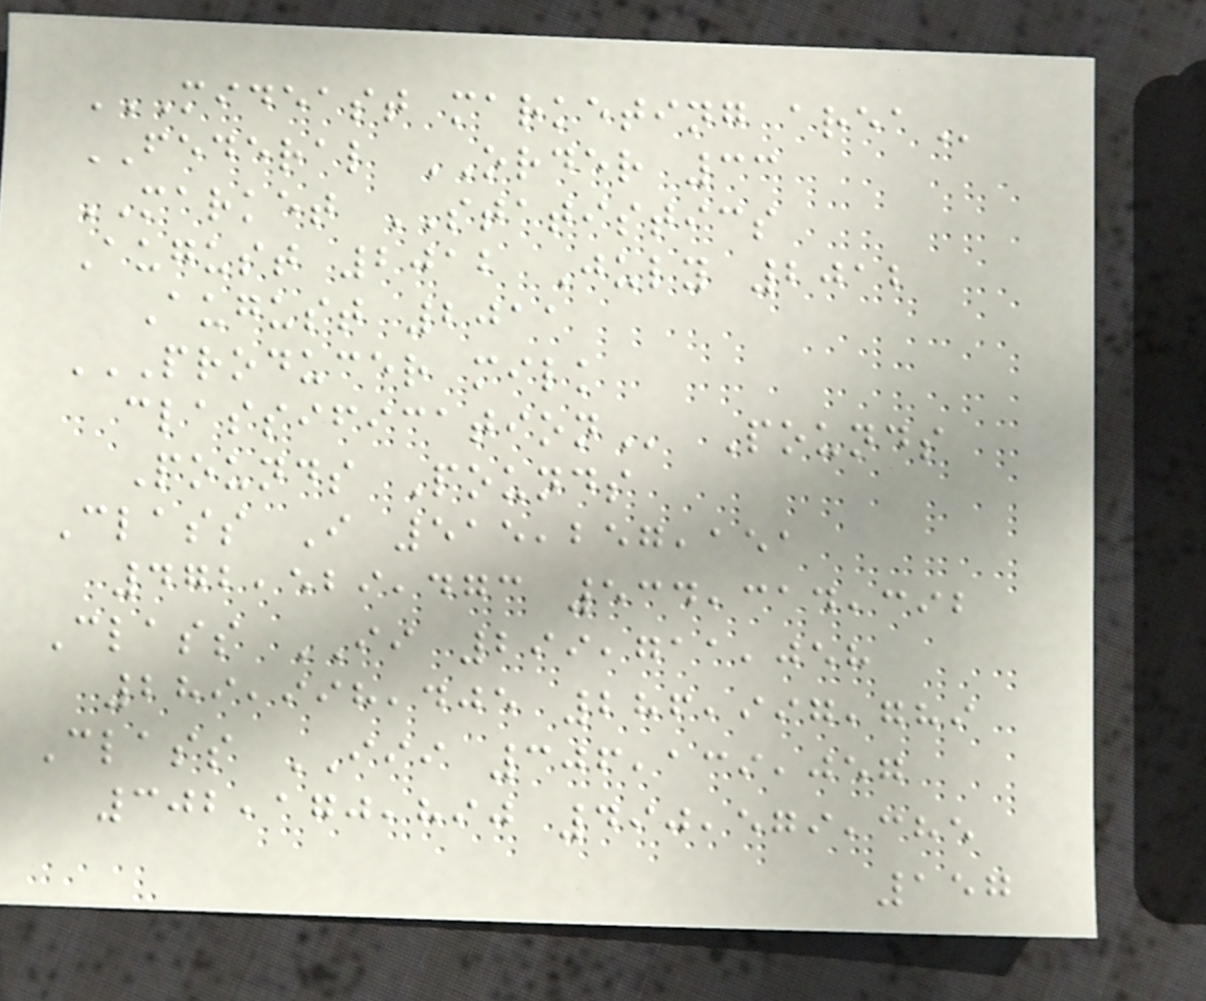MIDEAST MARKETING AREA
FEDERAL ORDER 33
MARKET STATISTICS
August 2012 July 2012
August 2011
PRODUCER MILK
CLASSIFICATION Pounds
Pounds Pounds
Class I 515,257,151
472,529,473 534,314,392
Class II 299,711,058
289,998,405 286,997,789
Class III 306,139,057
302,170,890 490,579,385
157
